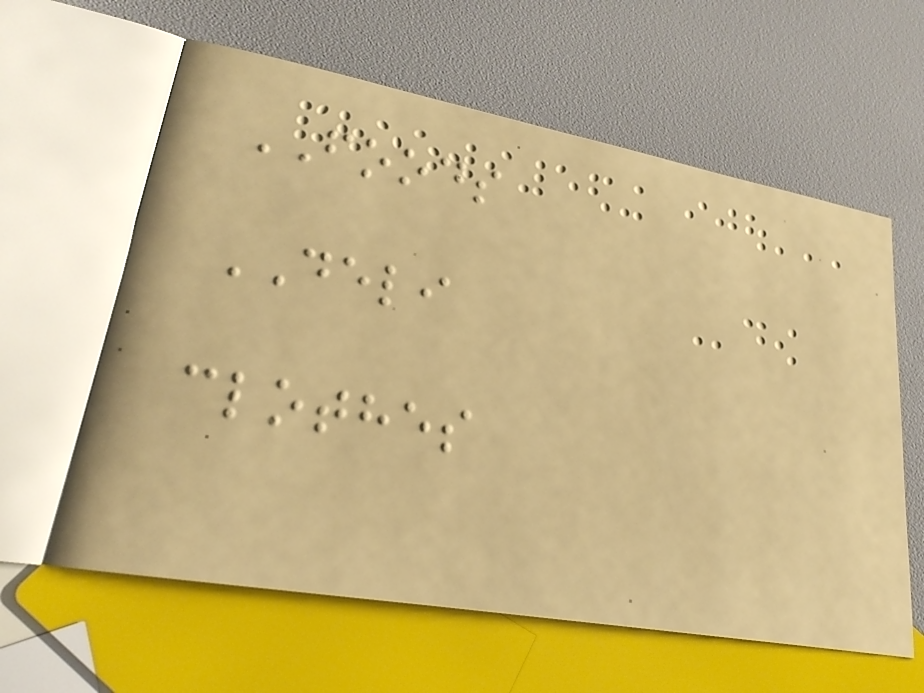FOODS
DELI
clothes
